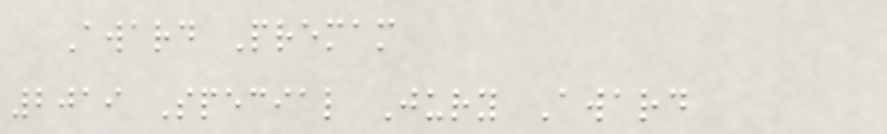Award Premam
2019 Special Jury Award
